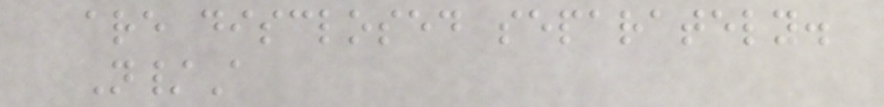are disclosed separately.
N/A
